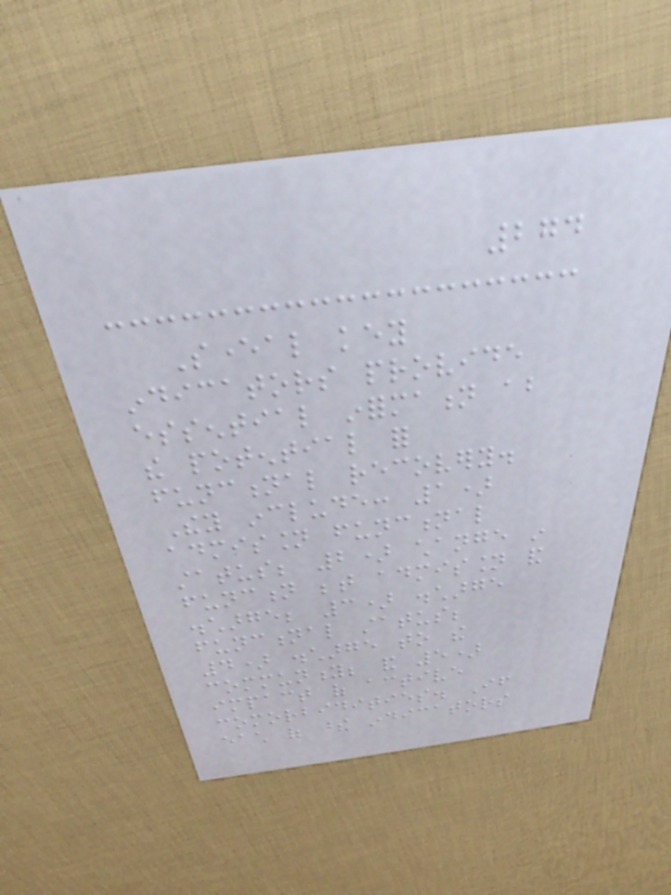274
Several key
indicators provide
essential information about
the potential for
functional recovery.
They include: 1)
admission functional
status; 2) change in
function between admission and
discharge; 3) discharge
functional status;
4) discharge to the
community; and 5)
impact of active
comorbidities. If
each of these indicators
